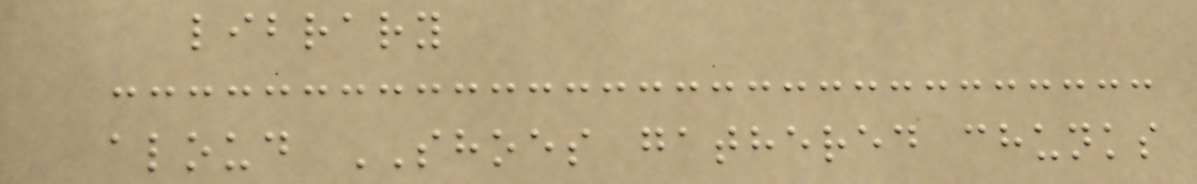library
aloud SHOES gathered chunks
